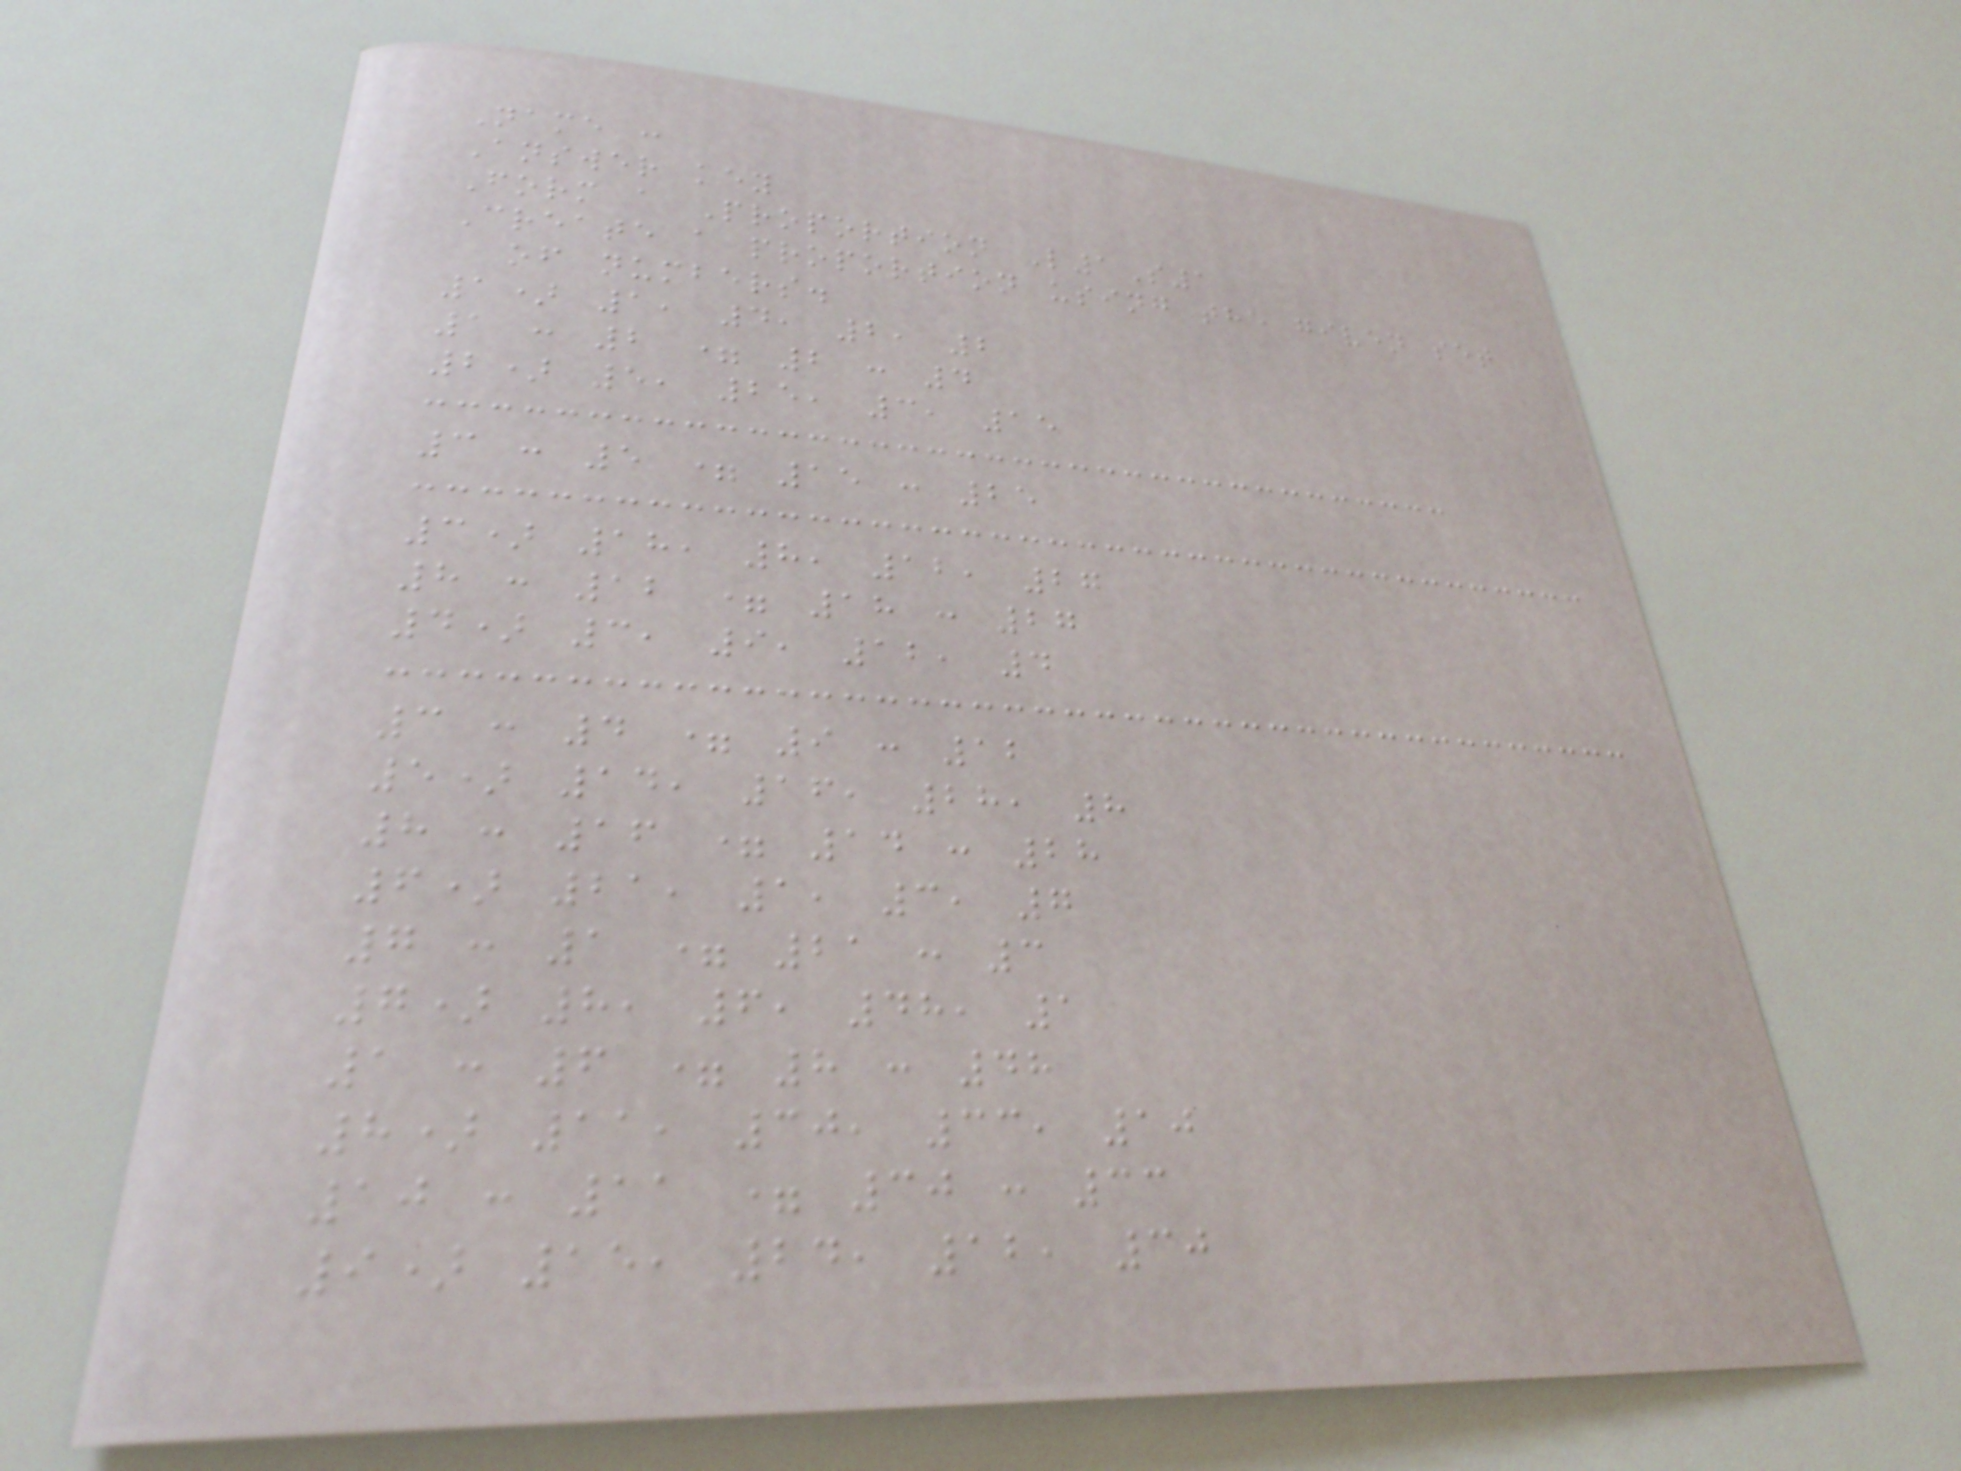Name :
Answer key
Form a Proportion L1S1
Create a proportion using the given set
of numbers.
1) 1, 4, 2, 2
1 : 2 = 2 : 4
2) 5, 25, 3, 15
3 : 5 = 15 : 25
3) 18, 8, 12, 27
8 : 12 = 18 : 27
4) 3, 9, 12, 4
3 : 4 = 9 : 12
5) 14, 16, 28, 8
8 : 16 = 14 : 28
6) 21, 1, 3, 7
7 : 1 = 21 : 3
7) 8, 6, 48, 1
1 : 6 = 8 : 48
8) 11, 30, 33, 10
10 : 11 = 30 : 33
9) 15, 24, 12, 30
